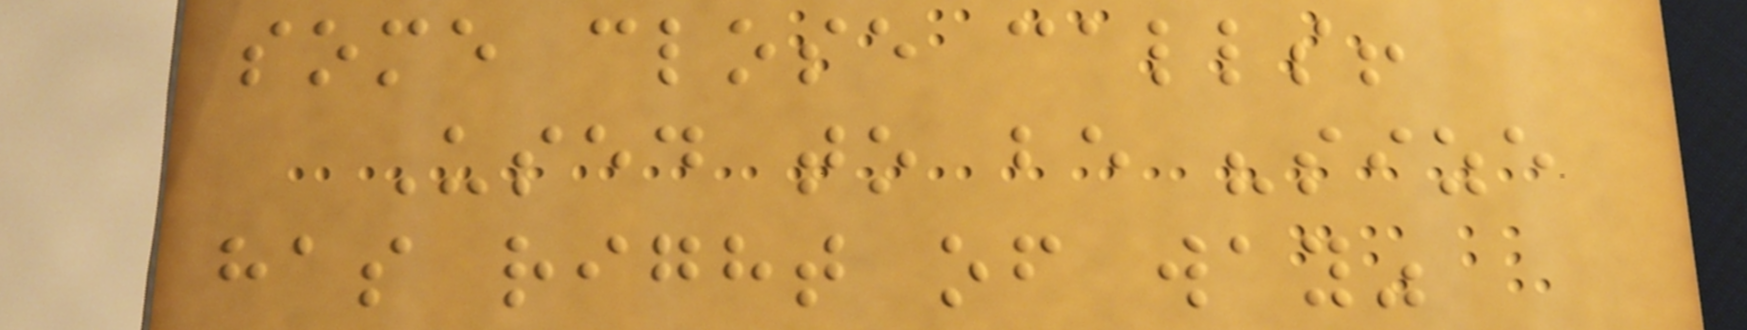some close calls!
Used to be "size
has right of way"
